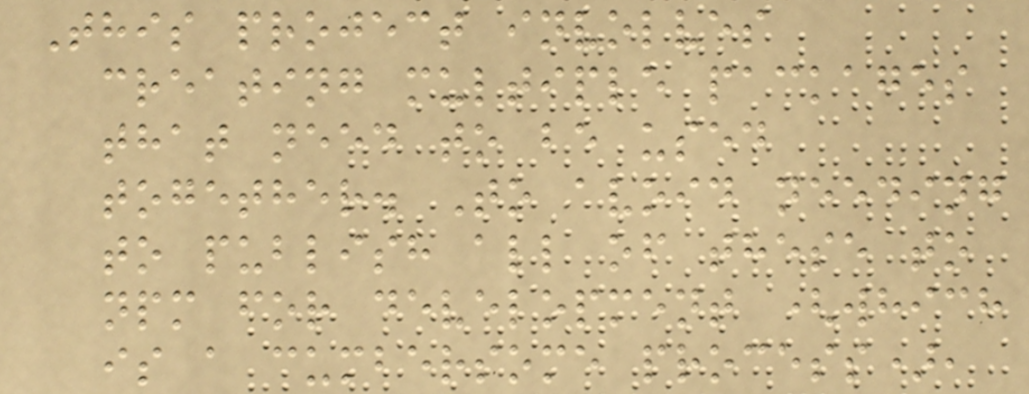This project involves
creating multiple packages
that need to be used
together. To avoid needing
to publish all of these to
npm for development (which
is a cumbersome process),
